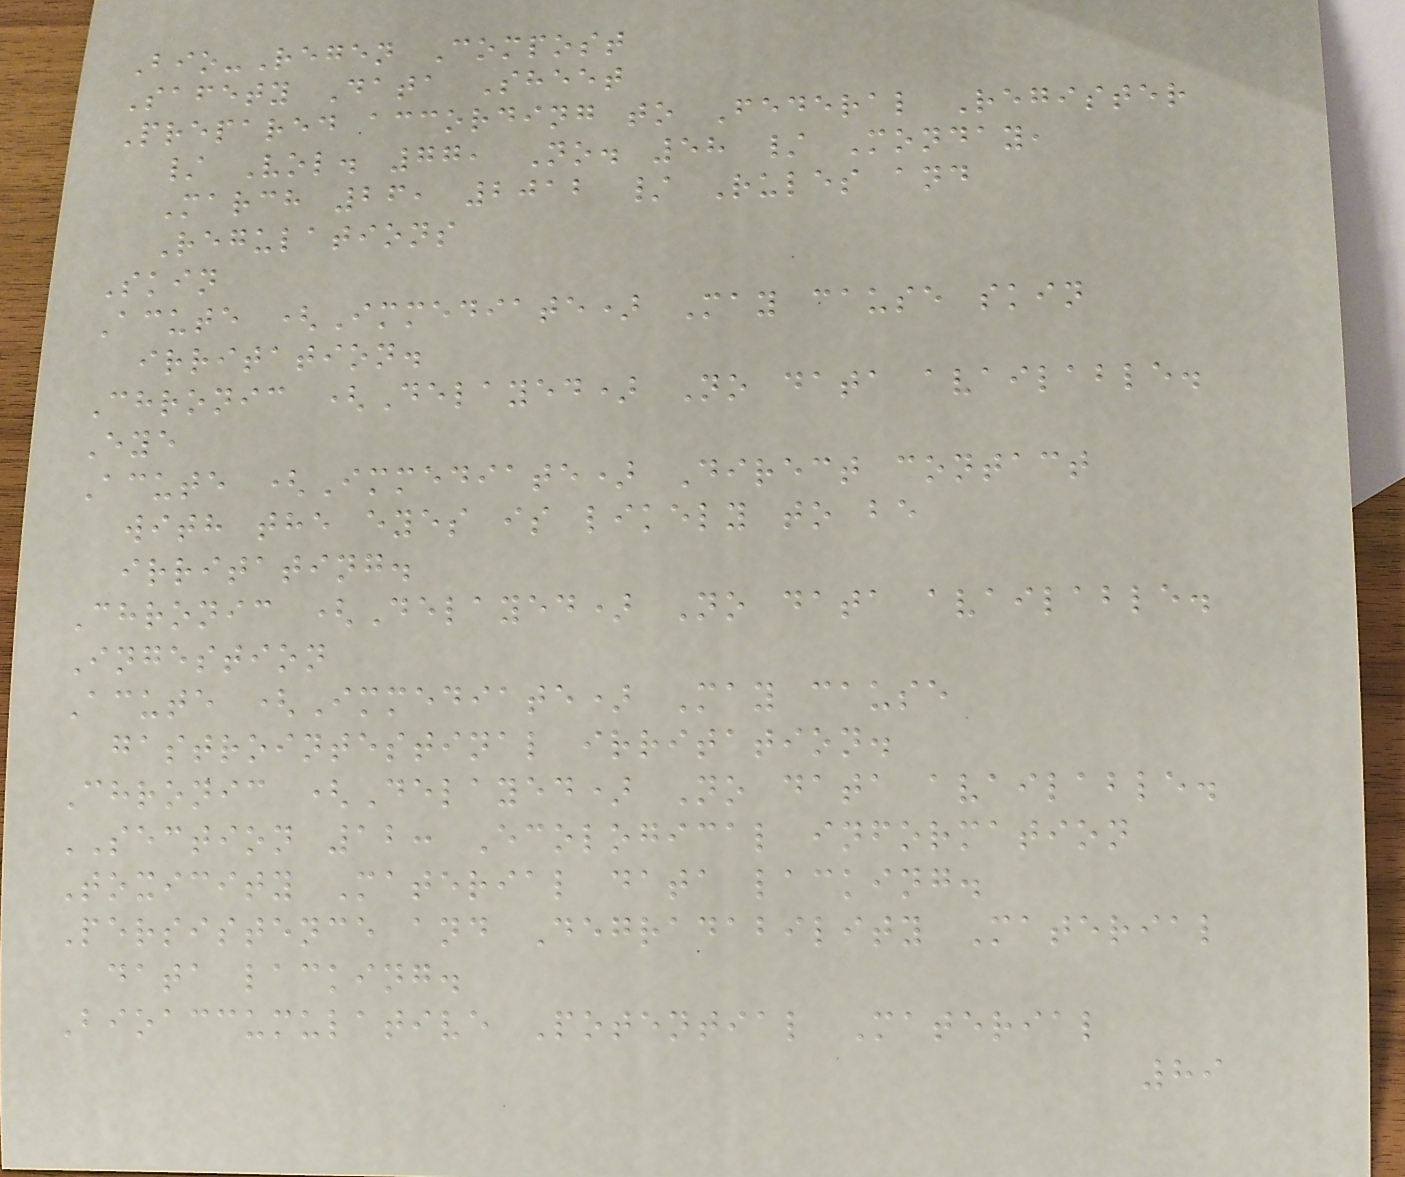Bio-Regen Compost
Safety Data Sheet
Prepared according to Federal Register
/ Vol. 77, No. 58 / Monday,
March 26, 2012 / Rules and
Regulations
Skin
Acute (Immediate) May cause skin
irritation.
Chronic (Delayed) No data available.
Eye
Acute (Immediate) Direct contact
with the eyes is likely to be
irritating.
Chronic (Delayed) No data available.
Ingestion
Acute (Immediate) May cause
gastrointestinal irritation.
Chronic (Delayed) No data available.
SECTION 12: Ecological information
Toxicity Material data lacking.
Persistence and Degradability Material
data lacking.
Bioaccumulative Potential Material
89
